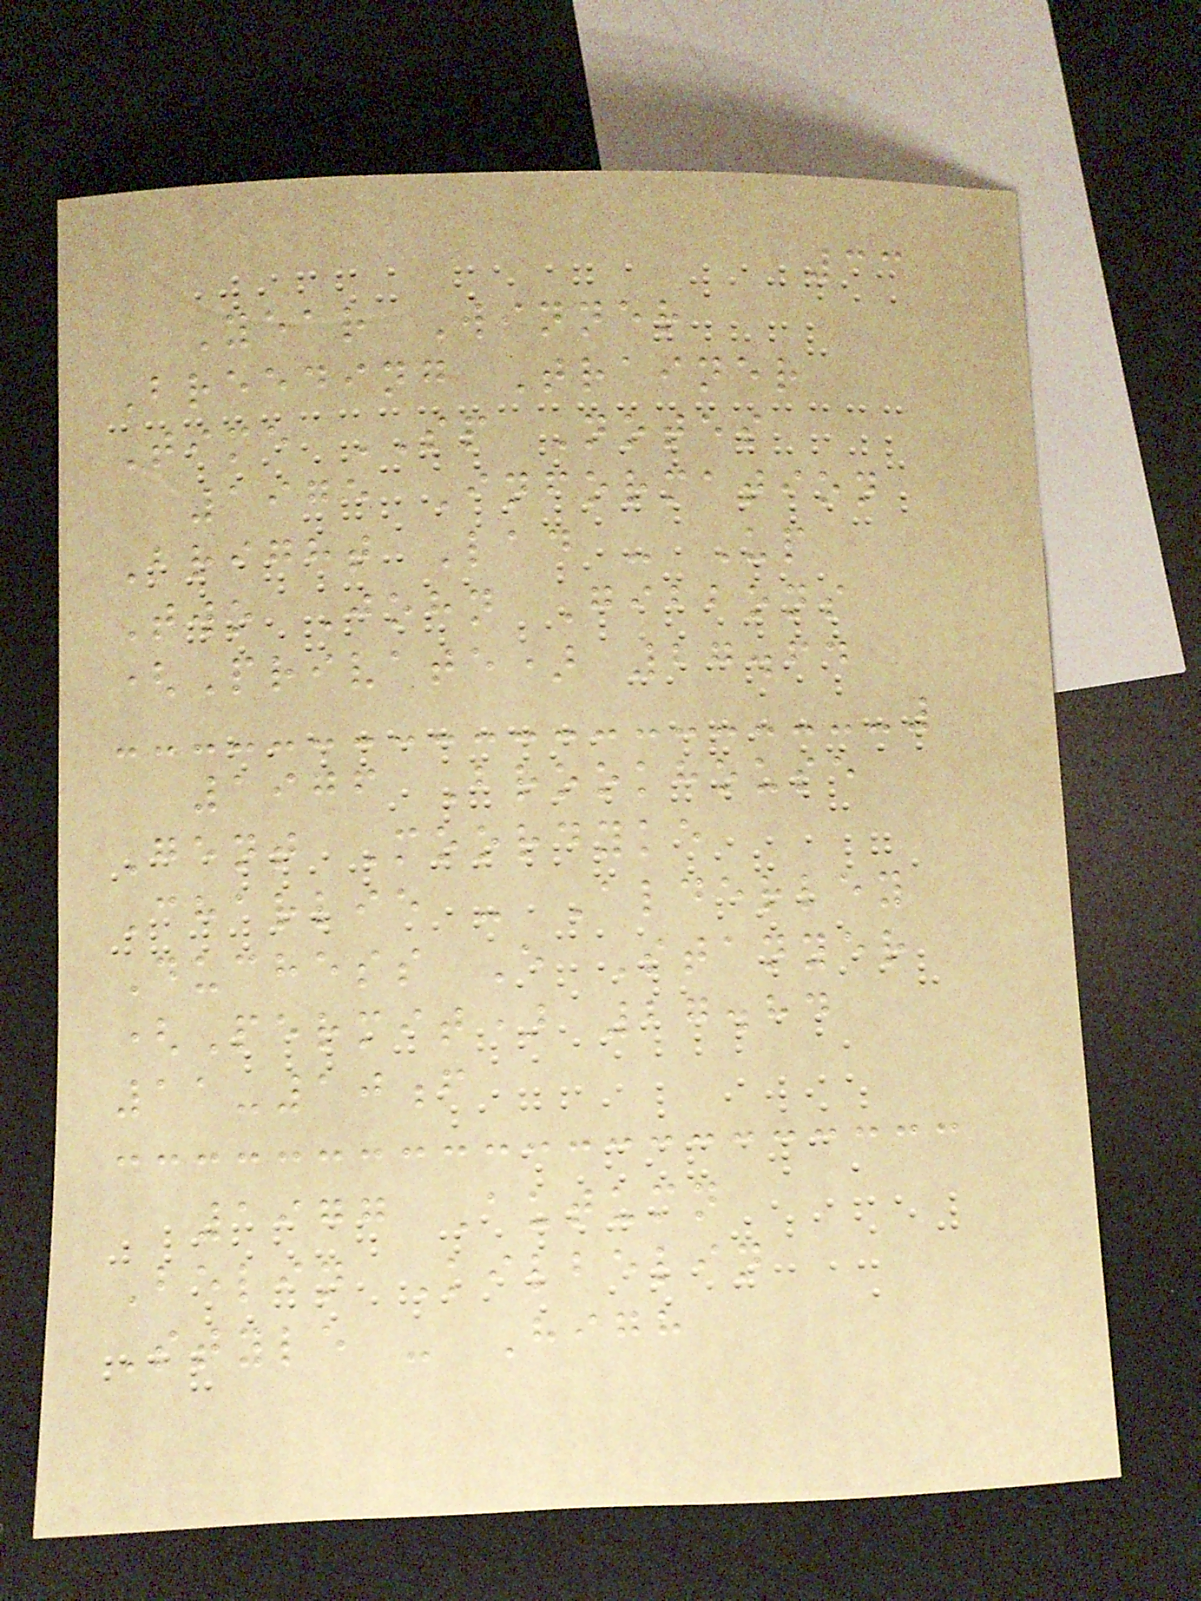33
Year Winner
Breeding Trainer
Time SP Notes
1975 Information
Bright Lad - Up
Two John Gibbons
(Private) 27.64
1976 Brookhouse
Gent Moordyke
Charlie - Alderley
Duchess E Stanyer
(Permit) 27.84
11-10f
1977 Autumn
Belin Kilbelin
Style - High
